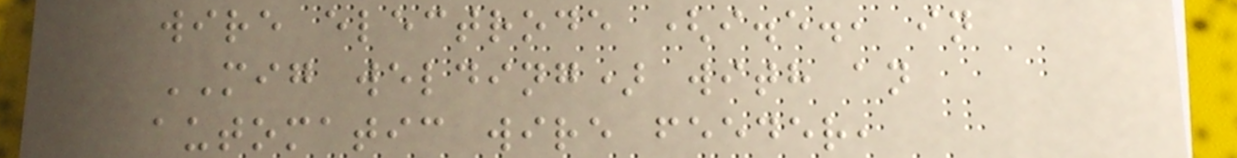wire electrode (i.e., in
MIG welding) with an
automatic wire feeder,
